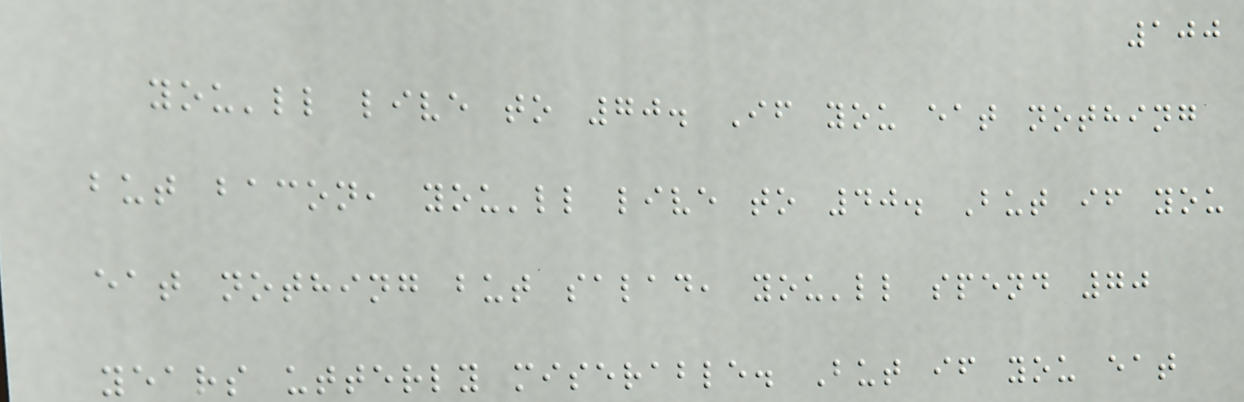100
you'll live to 70. If you eat nothing
but bacon, you'll live to 40. But if you
eat nothing but salad, you'll spend 70
years utterly miserable. But if you eat
